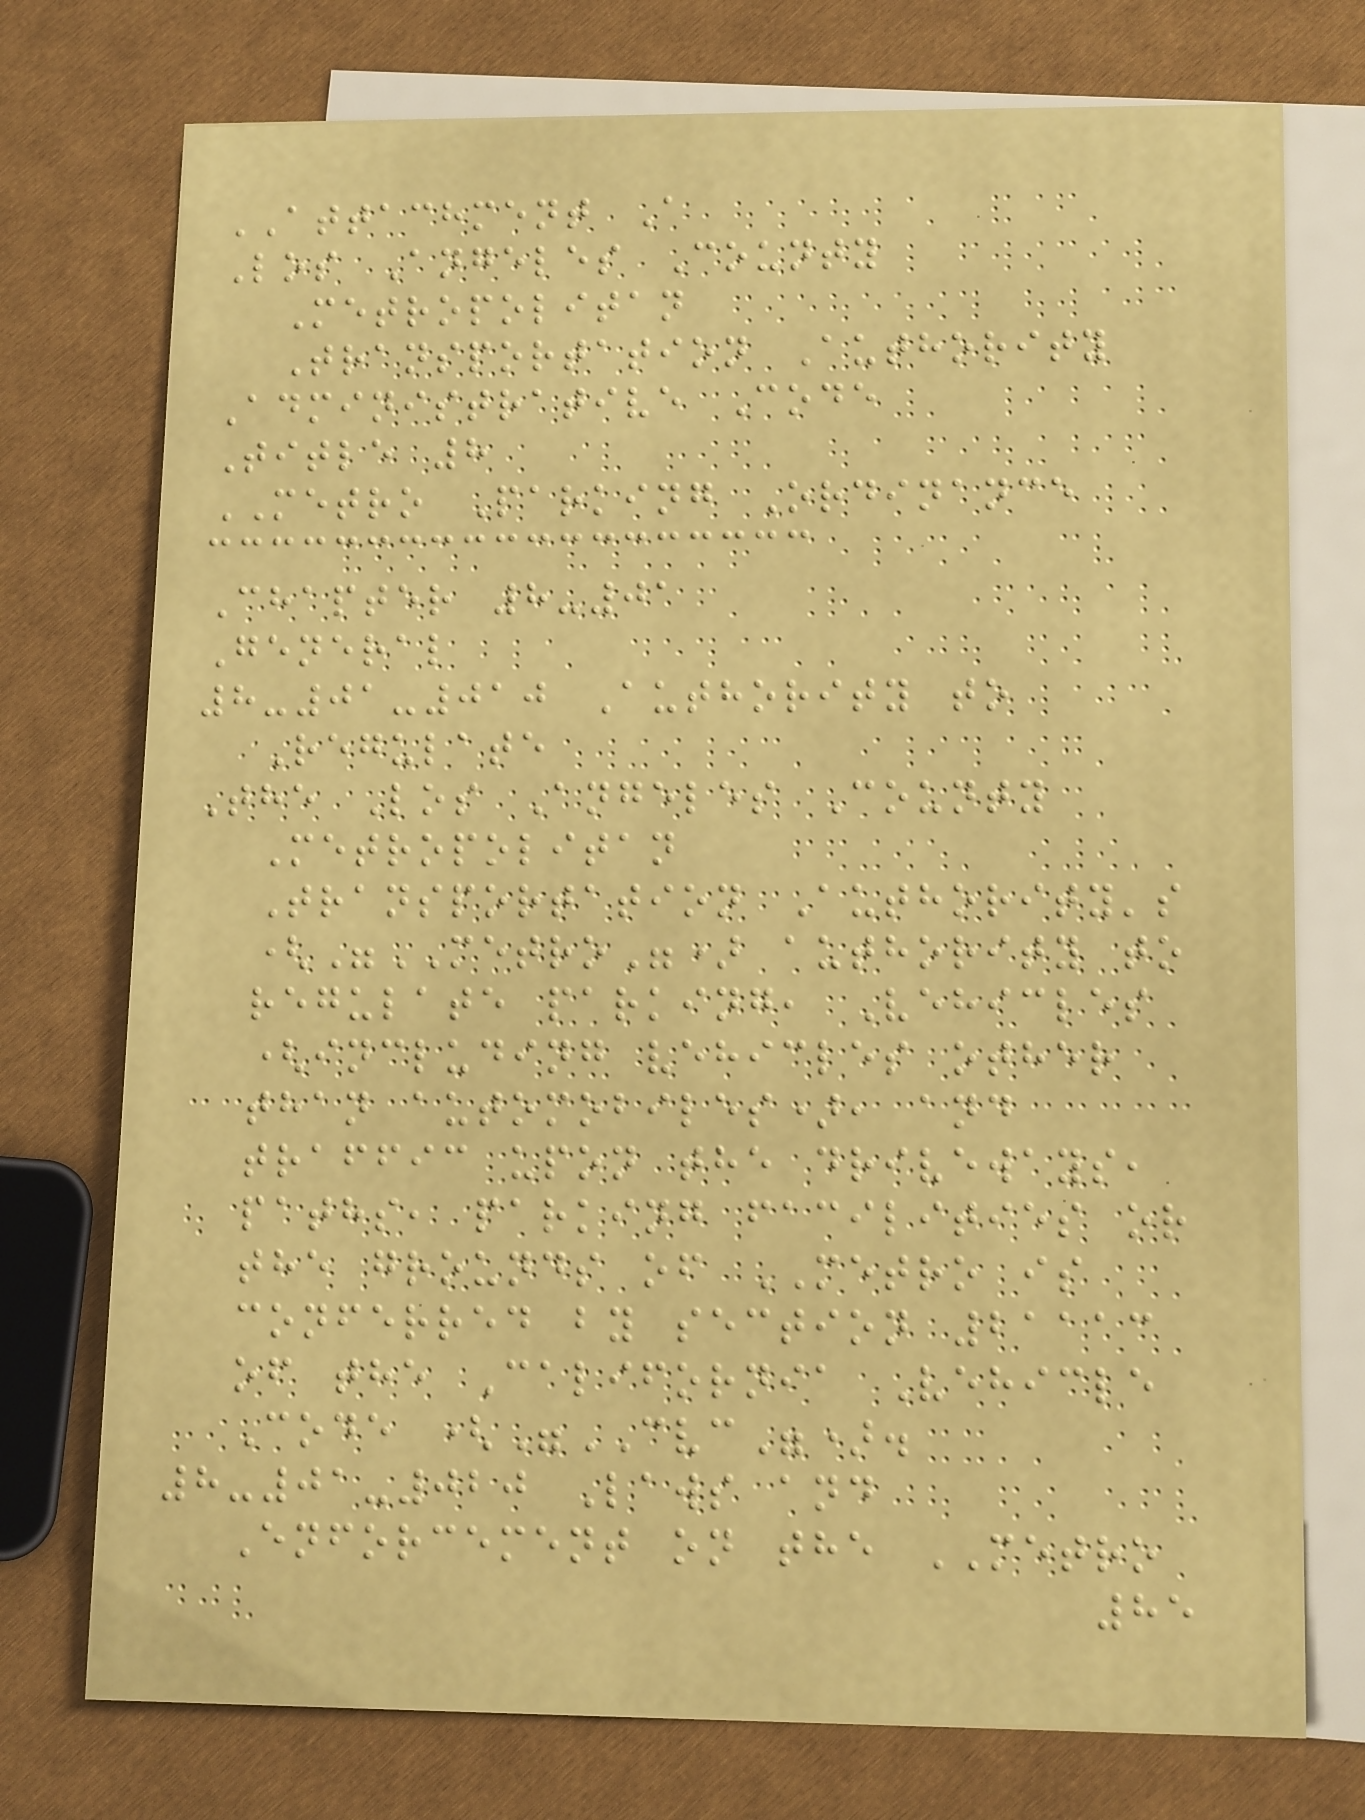ATTACHMENT A
Los Angeles County
Metropolitan
Transportation Authority
Administrative Code
Title 8
METRO Parking Ordinance
Chapter 8-01
General
8-01-010 Authority to
Regulate
The Los Angeles County
Metropolitan
Transportation Authority's
("METRO") authority to
regulate parking, Vehicles
(including vehicles other
than automobiles), and
traffic upon the driveways,
paths, parking facilities or
the grounds of METRO is
conferred by section 21113
of the California Vehicle
Code ("CVC").
8-01-020 Laws and
Enforcement on the METRO
85
